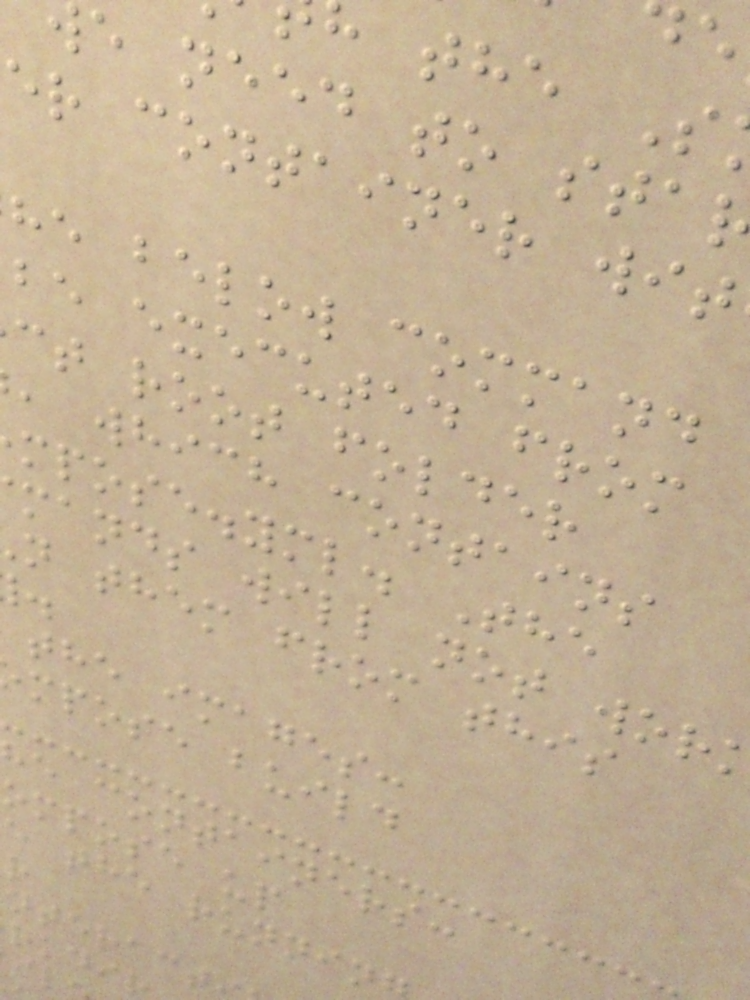e need to sta
er container wit
he below command
be executed from
ct root folder
, which contains
mpose.yml. The
mands will not wor
n them from this
the images:
mpose build
e containers:
ompose up
e the runnin
